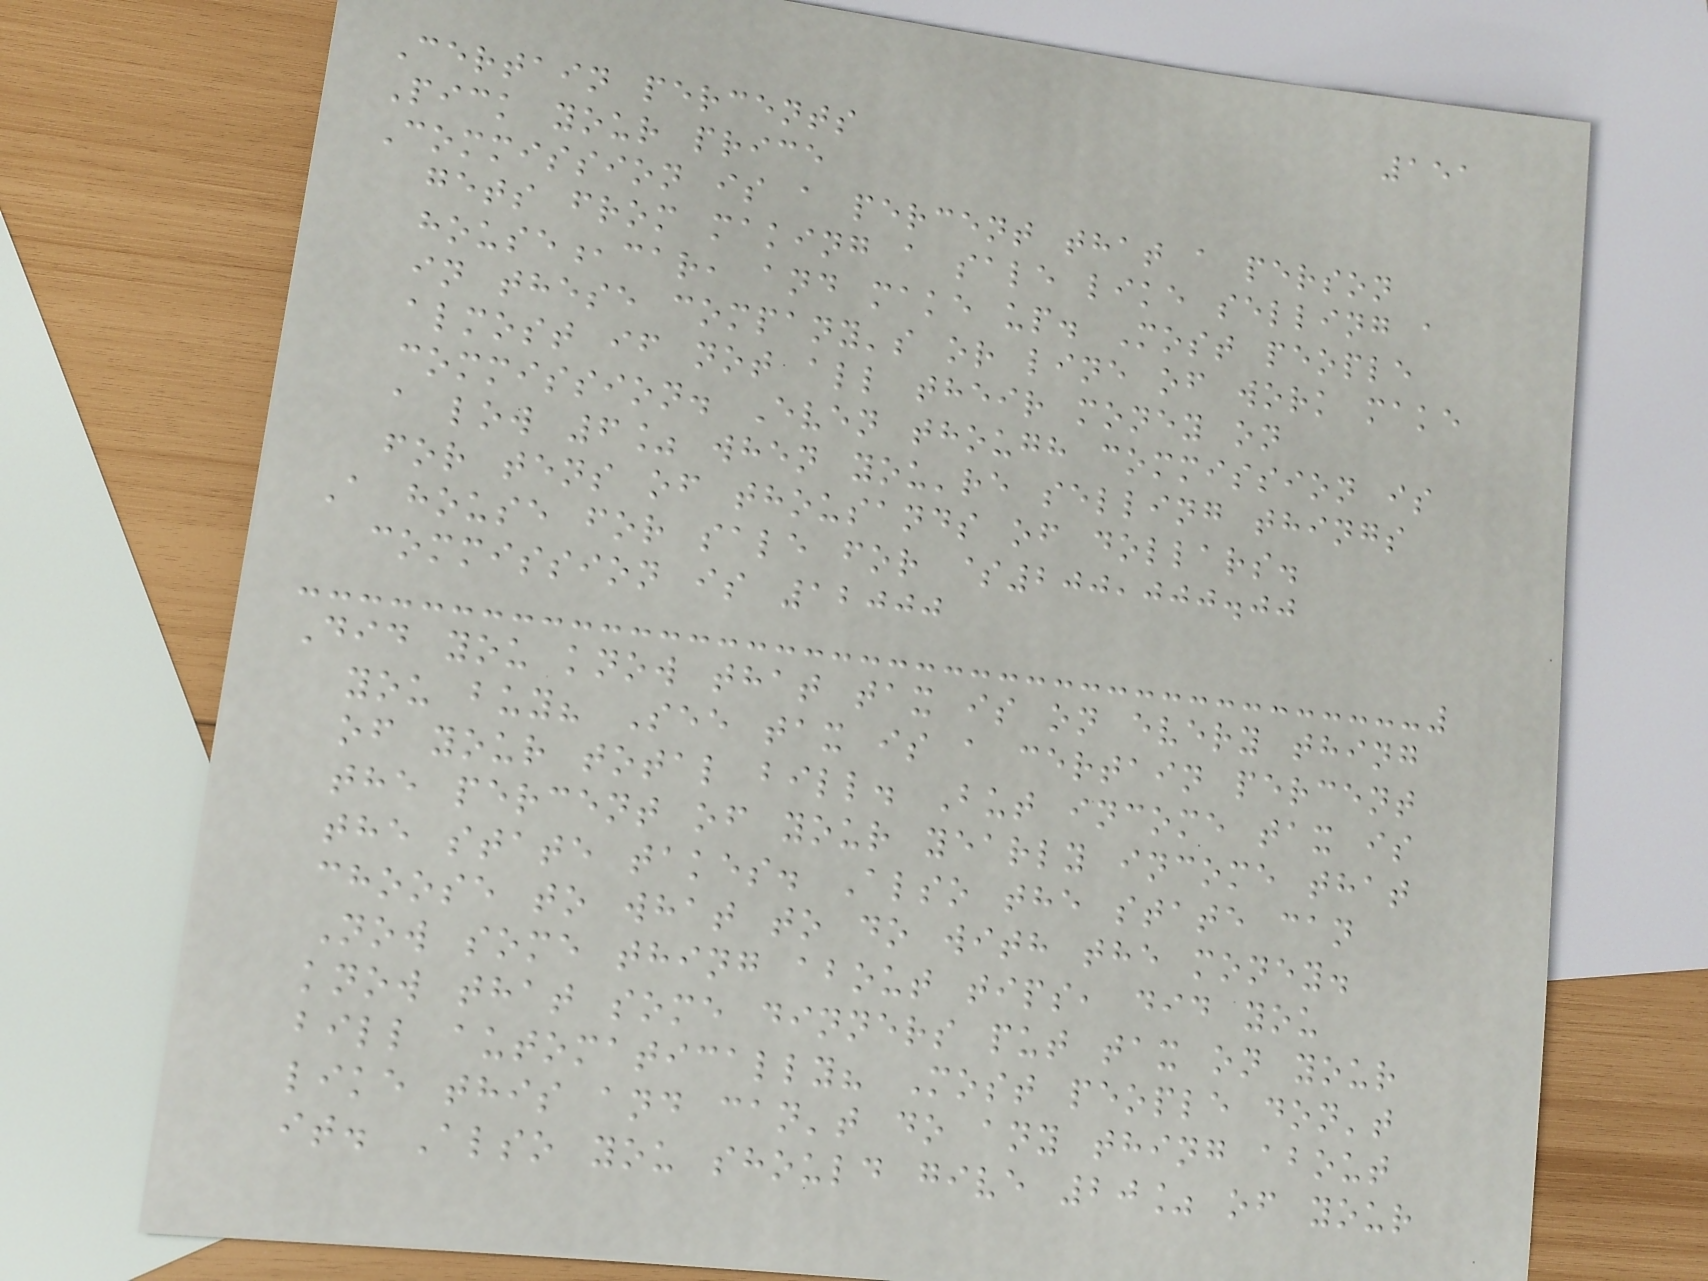151
Certain percents
Pick your price
Commission is a percent that a person
gets from making a sale like selling a
house,car, and make up. Most people
in these company's or line of work make
almost if not all their money on
commission. Even though commission is
a low 6% when you're selling things
for tens of thousands of dollars.
A house for sale for $200,000.00
commission is 12000
Did you know that tax is on every thing
you buy? See tax is a certain percent
of your total bill. But income tax is
the percent of your yearly income that
the state takes. Also the state can
choose to what to do with the money.
Now some thing about tips, did you
know that some dinners put tax on your
bill automatically? Most people don't
like this and can't do any thing about
it. Also you should give 20% of your
